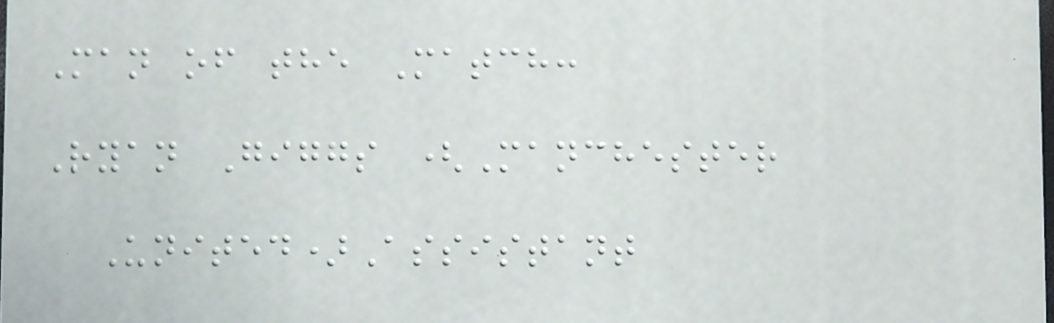Man of the Match:
Ryan Giggs (Manchester
United)Assistant
